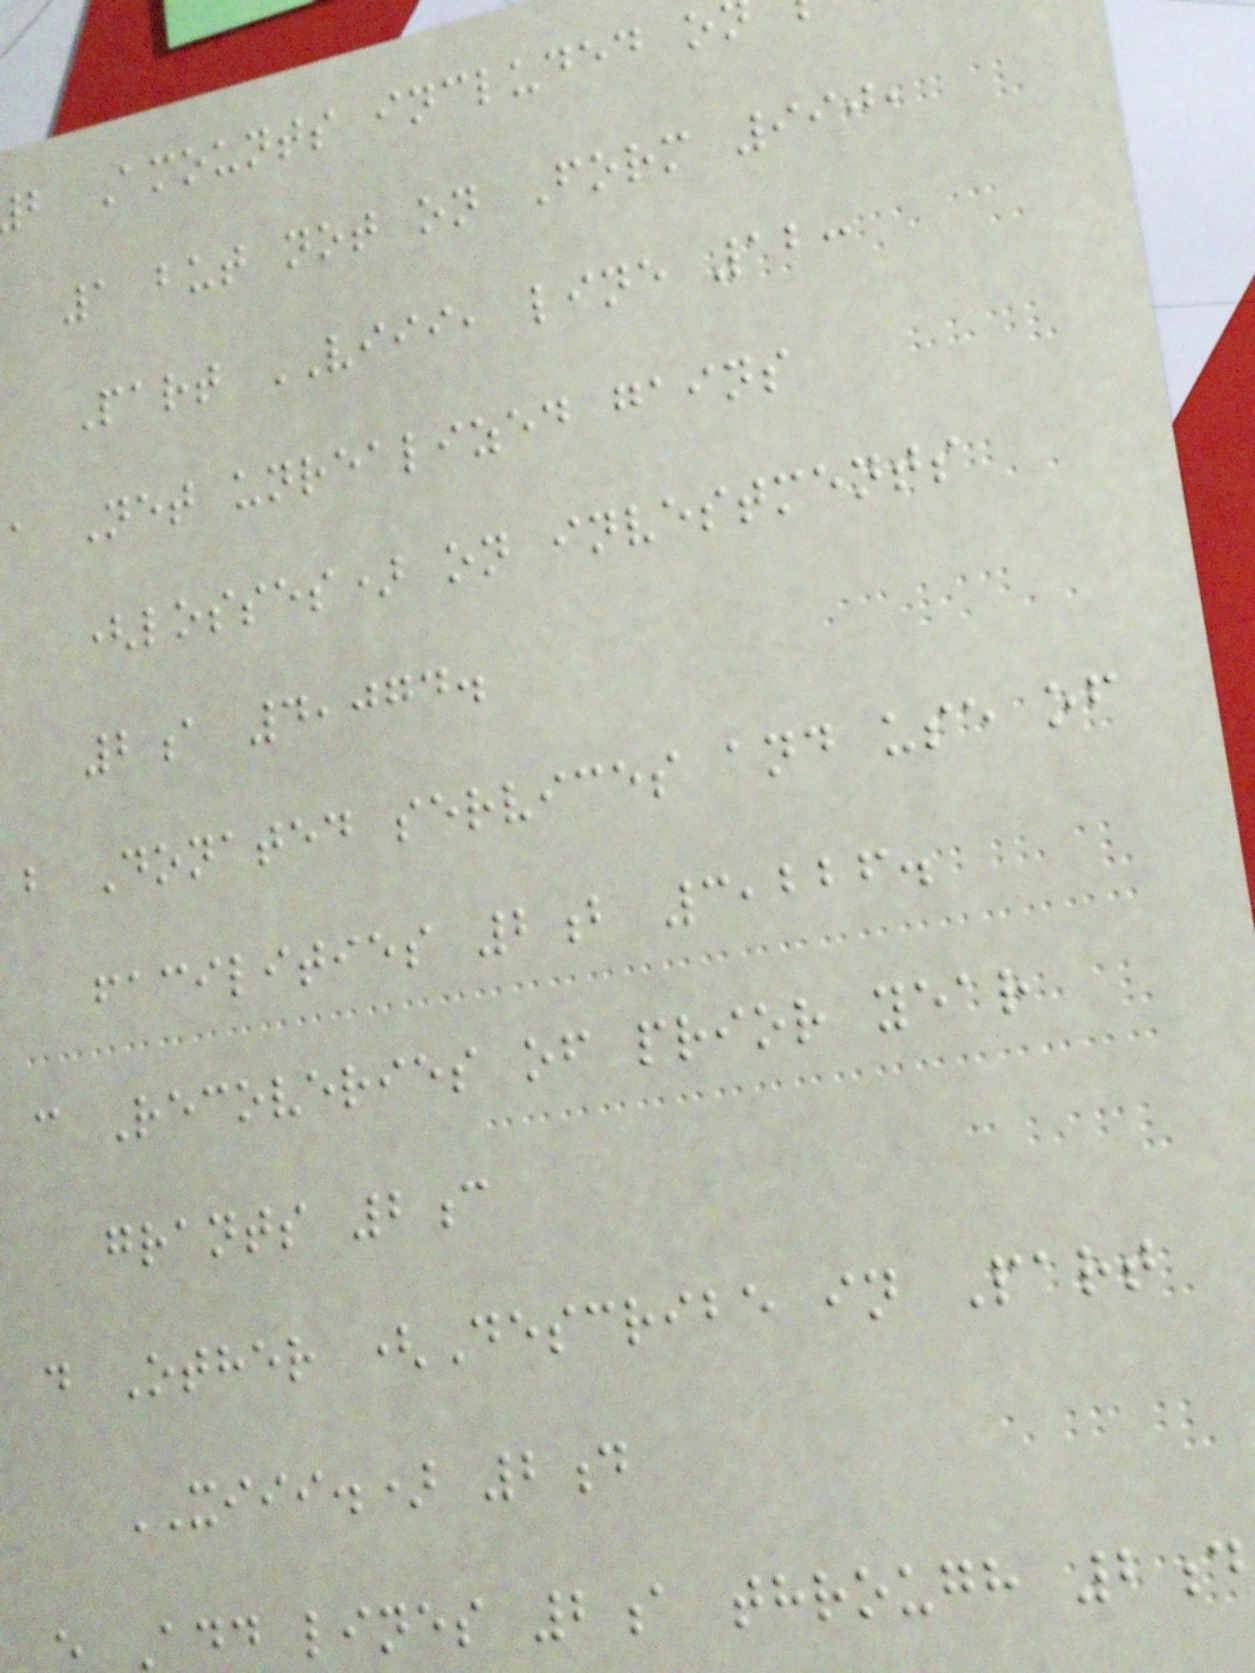b Amounts included o
1 but not on Form 990,
Part VIII, line 12:
a Net unrealized gains
(losses) on investments
2a 4,074.
b Donated services and use of
facilities 2b 3,226.
c Recoveries of prior year
grants 2c
d Other (Describe in Part
XIII.) 2d
Add lines 2a through 2d
